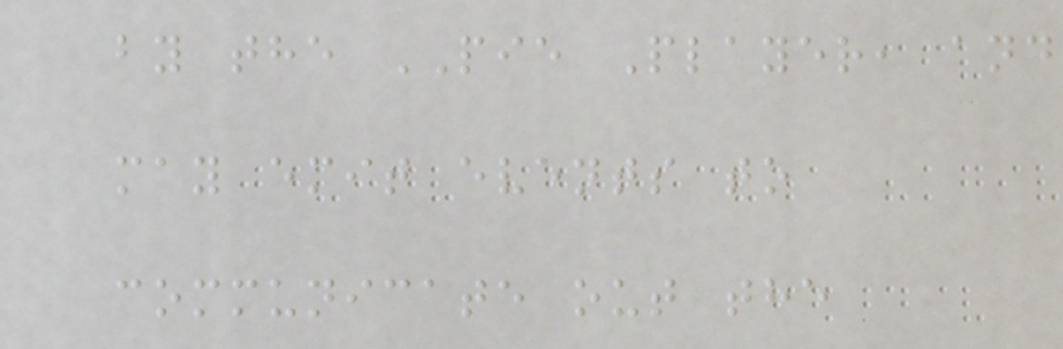by the PIE Player, and
may emit events to
communicate out the
